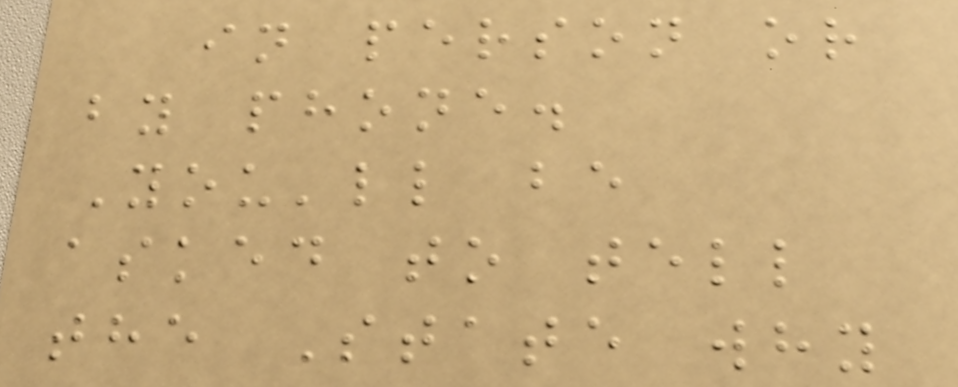in person or
by phone.
You'll be
asked to tell
the State why
